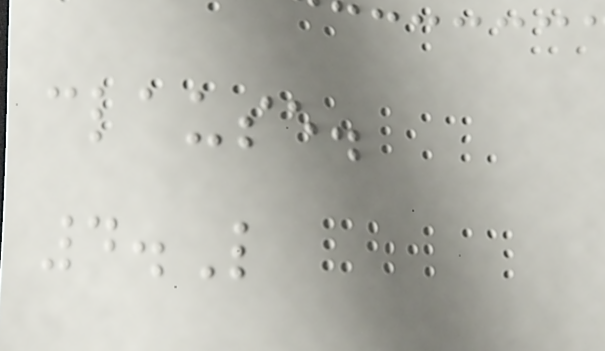clause.
4.L
